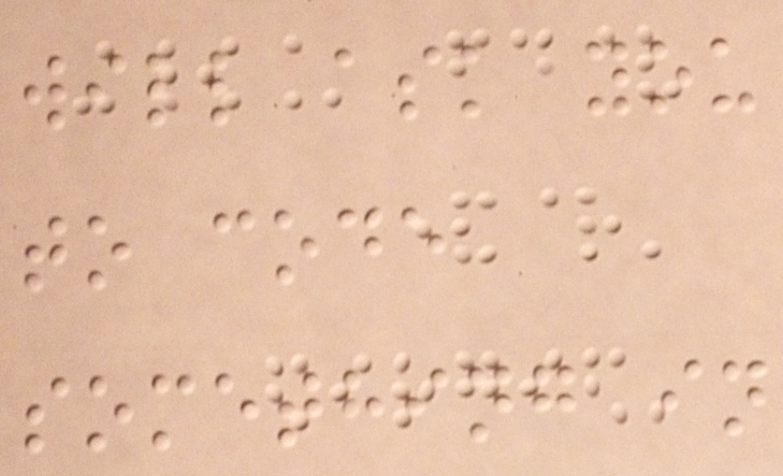will ask you
to code
something in
